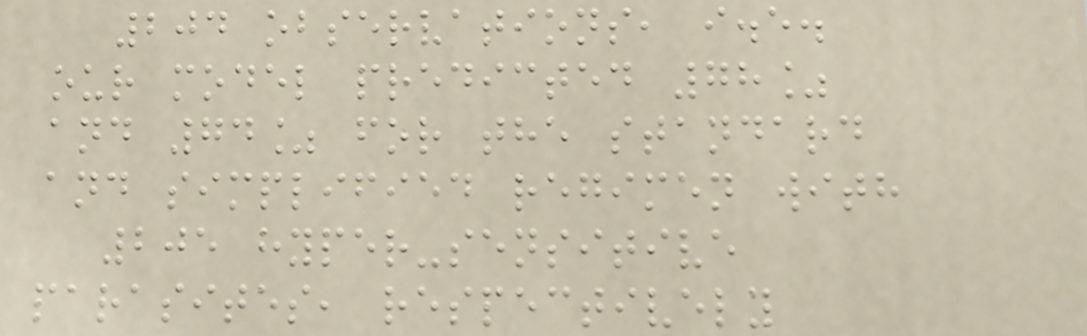204 observations, i.e.
our model predicted 78%
and 74% for the standard
and simplified regimen with
205 hyper-sensitive
parasites, respectively
